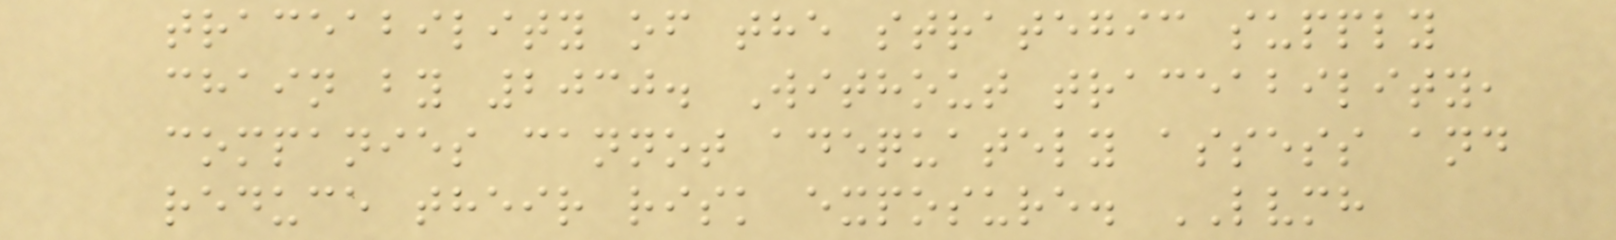traceability of the strategic supply
chain by 2030. Without traceability,
companies cannot adequately assess and
reduce their risk exposure. LVMH
